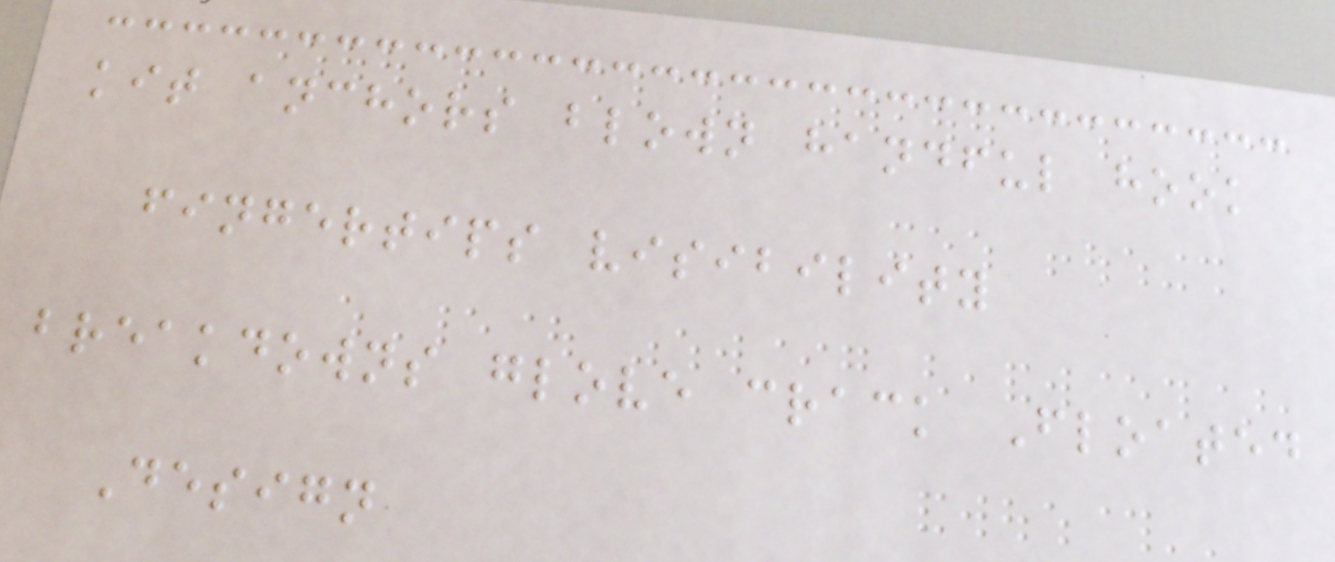kit anchors blown handful hook
fingertips visibility
breakdowns glove crack Floated
Design
